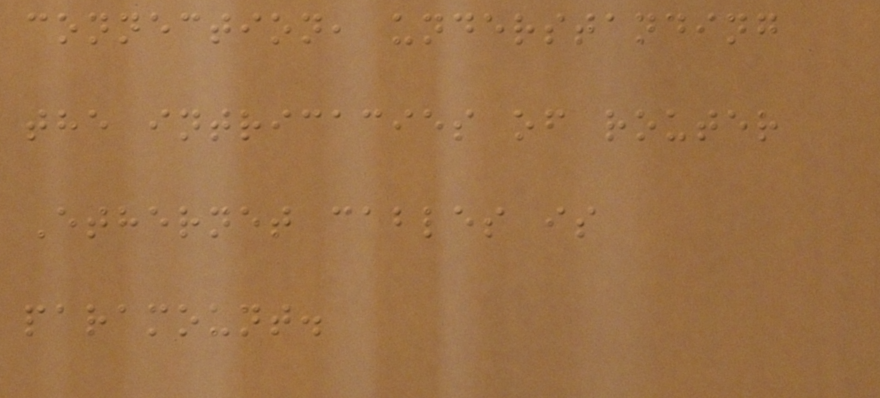connection, understanding
the intricacies of router
Ethernet cables is
paramount.
